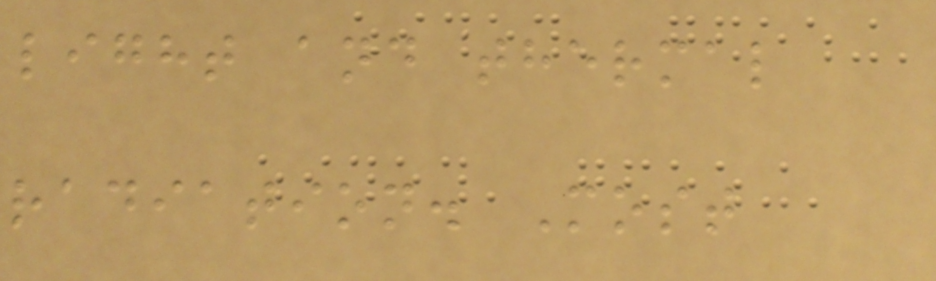light and thermal
radiation. Most
